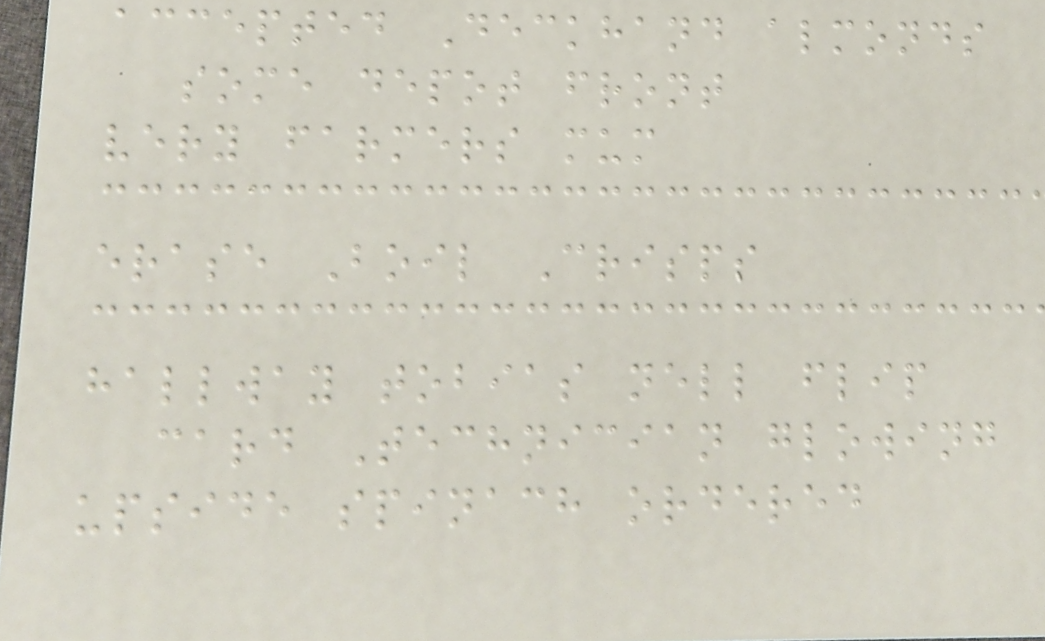accepted Deckhand almonds
some depot front
very farmers mum
erase Boil Crisps
hallway tobias nell flip
card Technician glowing
upside spinach ordered
